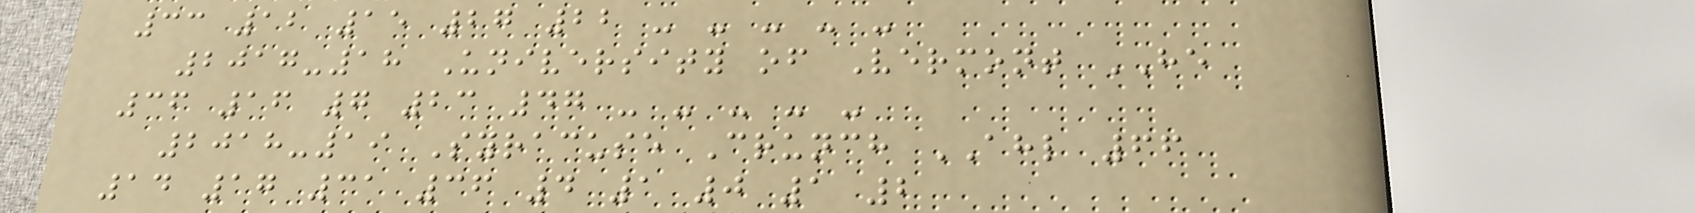33 12 15 27 22 - - - - -
2017-18 University of Vermont HE
36 16 7 23 47 - - - - -
2018-19 Syracuse Crunch AHL 66
14 17 31 36 4 1 0 1 2
